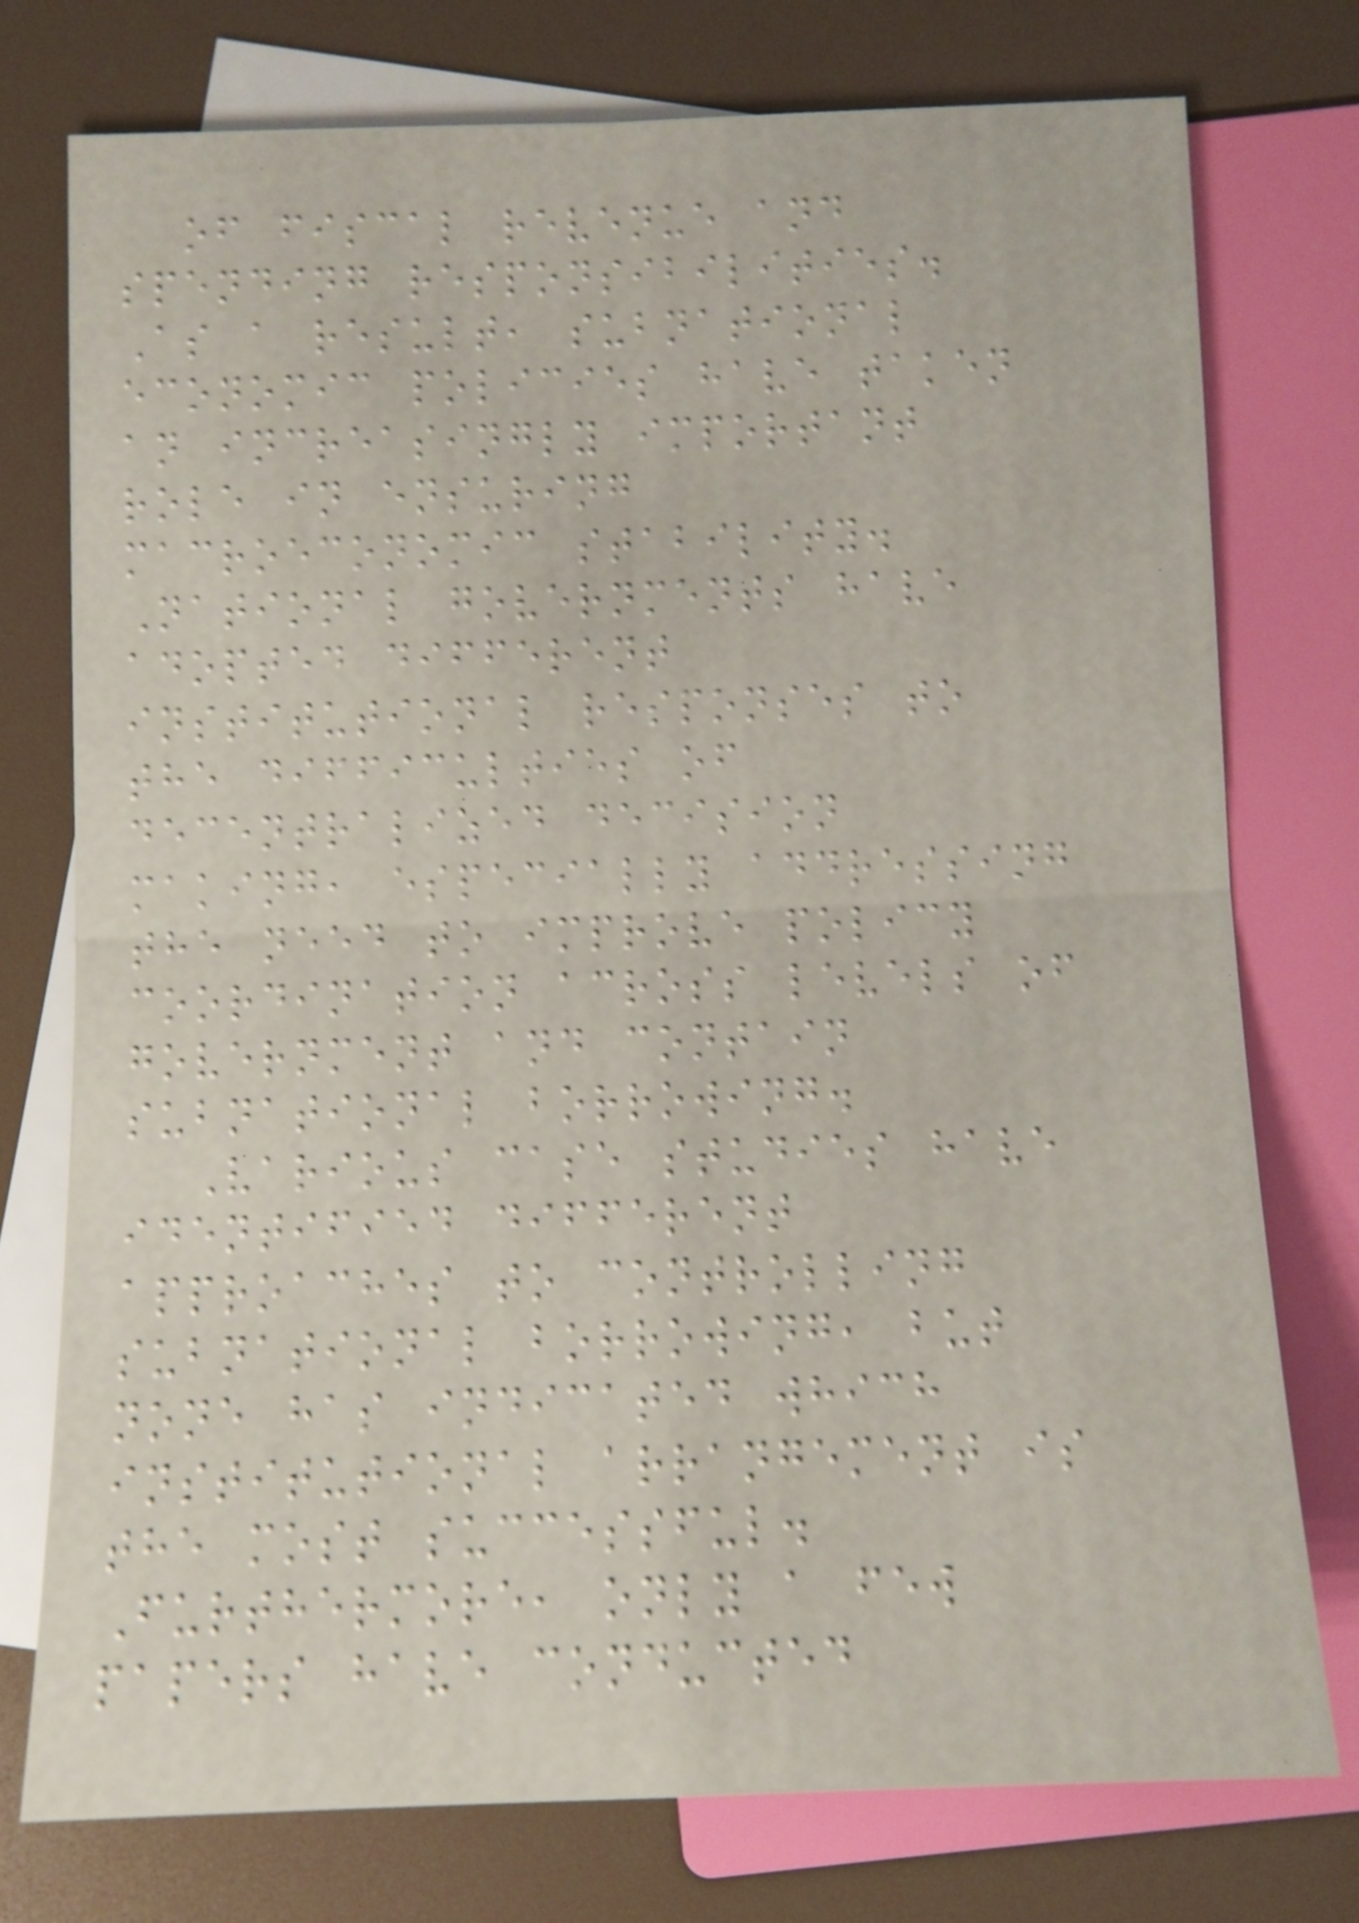of fiscal revenue and
spending responsibilities.
As a result, subnational
economic policies have taken
an increasingly important
role in ensuring
macroeconomic stability.
National governments have
adopted different
institutional responses to
the difficulties of
decentralized decision
making, especially addressing
the need to improve policy
coordination across levels of
government and contain
subnational borrowing.
Various case studies have
identified different
approaches to controlling
subnational borrowing, but
none has indicated which
institutional arrangement is
the most successful.
Furthermore, only a few
papers have conducted
